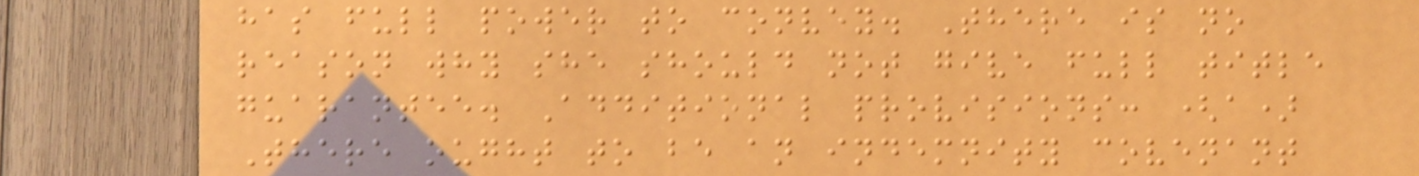has full power to convey. There is no
reason why she should not give full title
guarantee. Additional provisions: (a)
There ought to be an indemnity covenant
